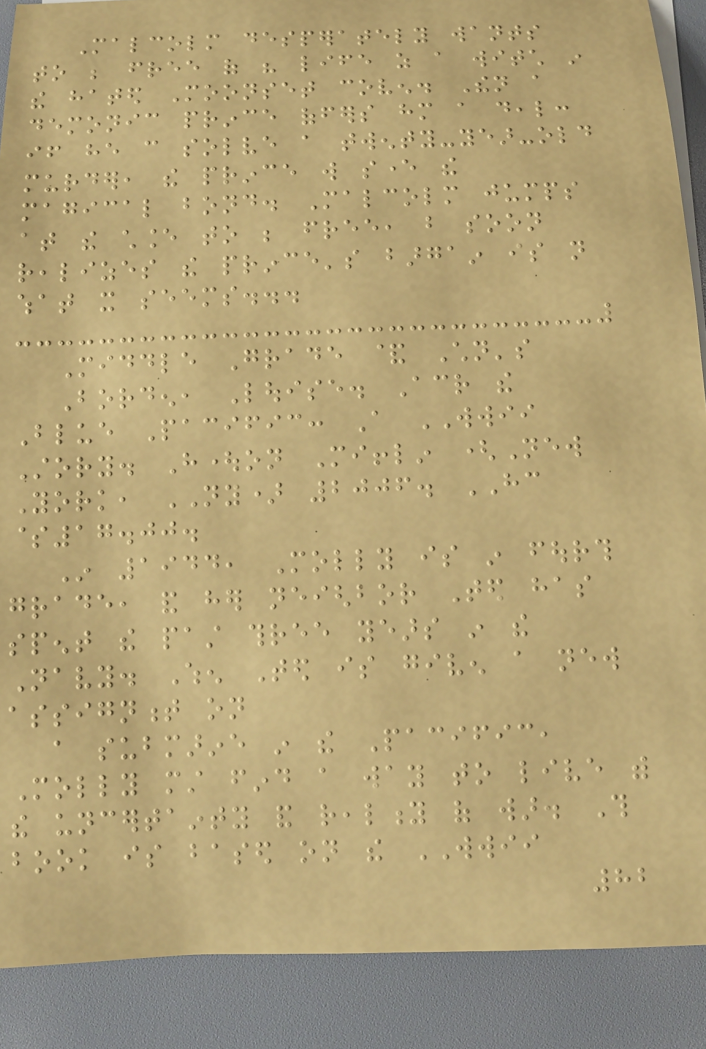Malcolm desperately wants
to be free of his life as a witch in
the hated Moonset coven. Then a
demonic prince offers him a deal:
if he can solve a twenty-year-old
murder, the prince will sever the
magical bond. Malcolm jumps
at the chance to be free, but soon
realizes the prince's bargain is not
what it seems...
Middle Grade & Children's
Borden, Louise. Across the
Blue Pacific: A WWII
Story. Houghton Mifflin (New
York, NY) 2006. HC
$17.00.
In 1944, Molly is in fourth
grade, and her neighbor Ted has
spent the past three years in the
Navy. When Ted is given a new
assignment on
a submarine in the Pacific,
Molly must find a way to live with
the uncertainty and reality of war. This
book is based on the WWII
82
